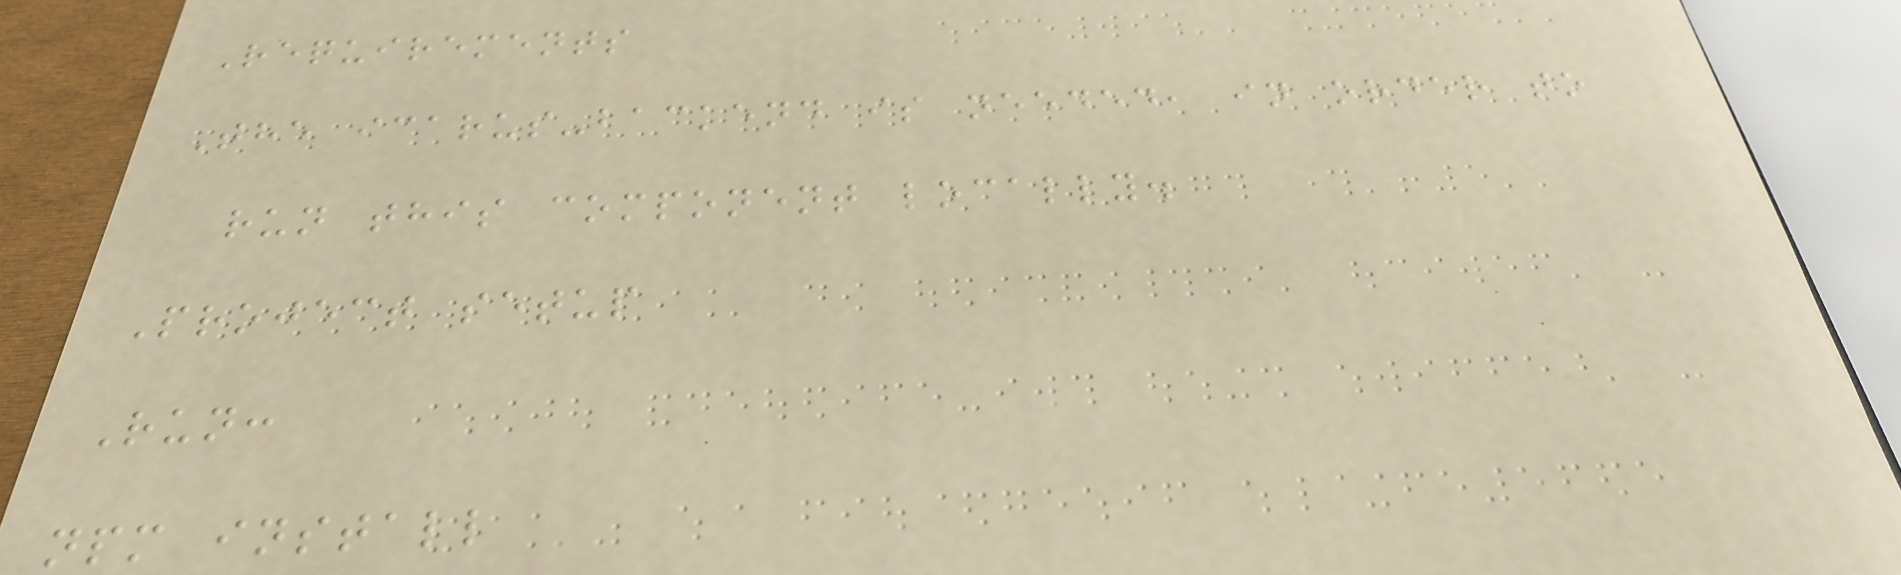Requirements
The icarus-backend is needed, in order to
run this component locally.
Project setup
Run:
npm install
